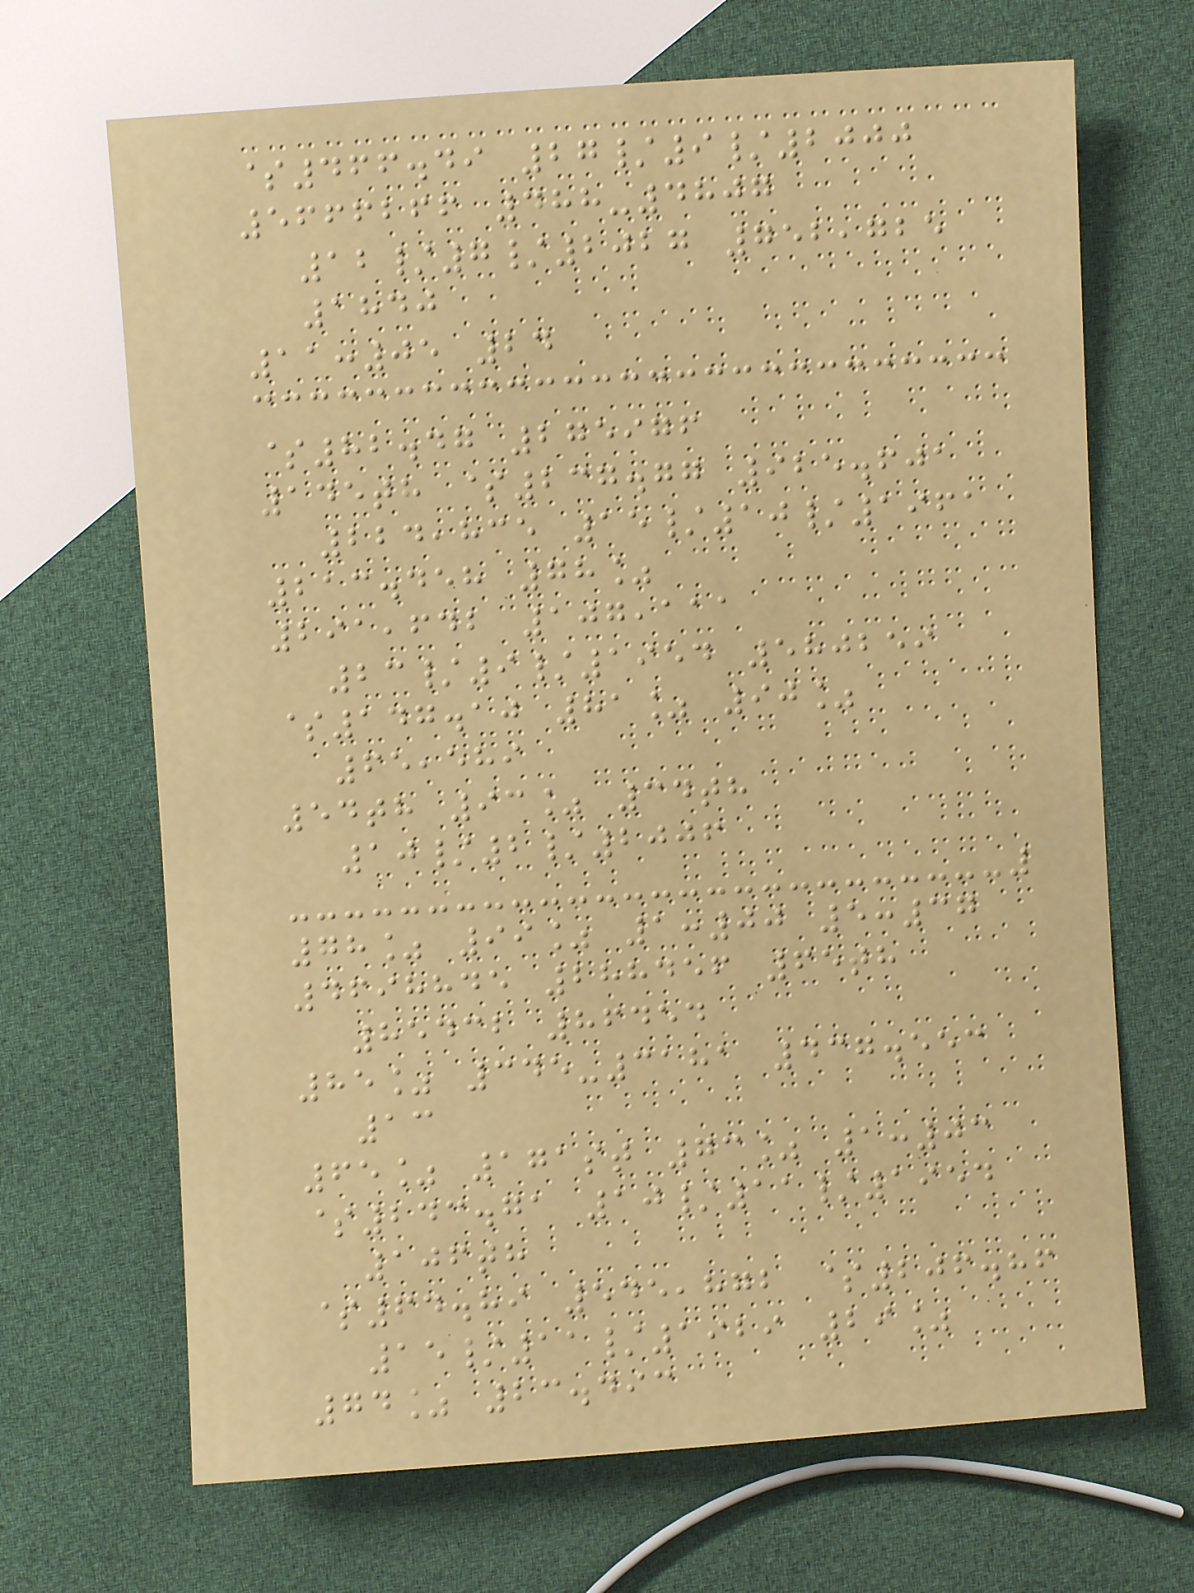$466.49 27/9/2000
5666266 488-4807
12/7/2027 752,725
1840
11:05 24
$82.47 275976
145th $237.77 925.601
224,835 15/10/1961
213.458 78%
291,642 107,111
23/9/1954 580259
$147.10 81% 90%
65,589
54th 93% 34th
10/2/2006
78% 99% 1:00 5:37
4698845 288456 65th
85432 86454
85% 345-3181 437.553
13
65% 171st 73% 1:03
$243.71 10/11/1954
106th
$64.89 545,872 $206.86
15/11/1929 29%
74% 23.493
